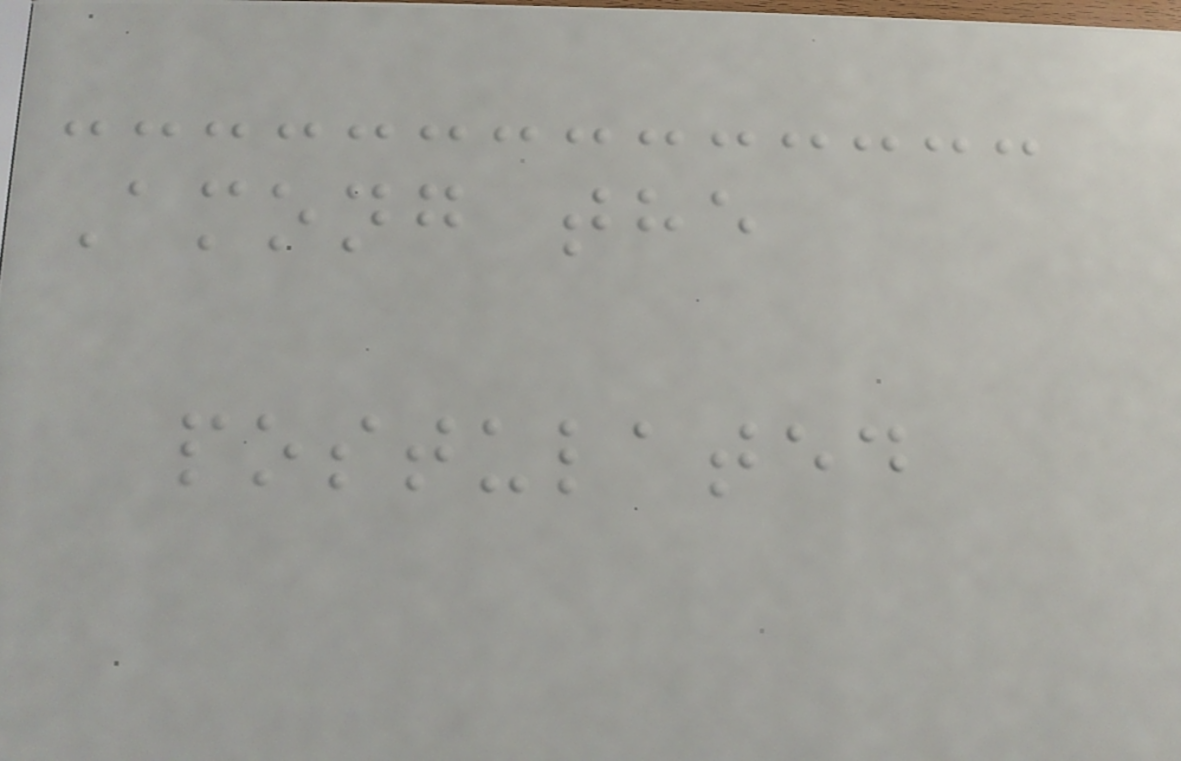Among the
postulated
